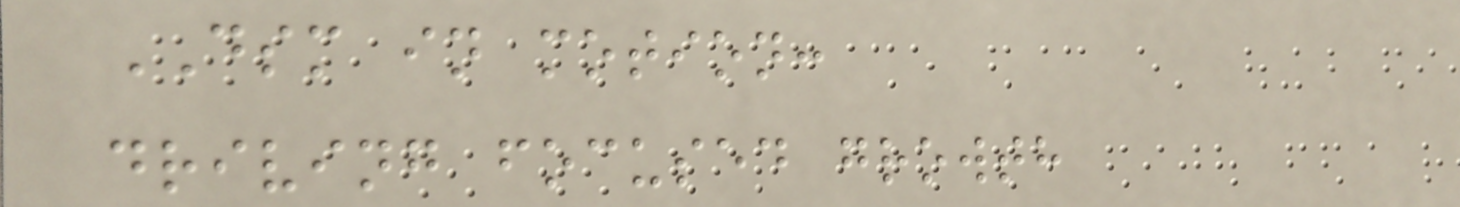DSM in motion:
driving focused growth
